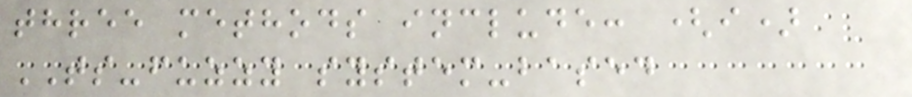three methods include: (i)
TS-fuzzy system-based
